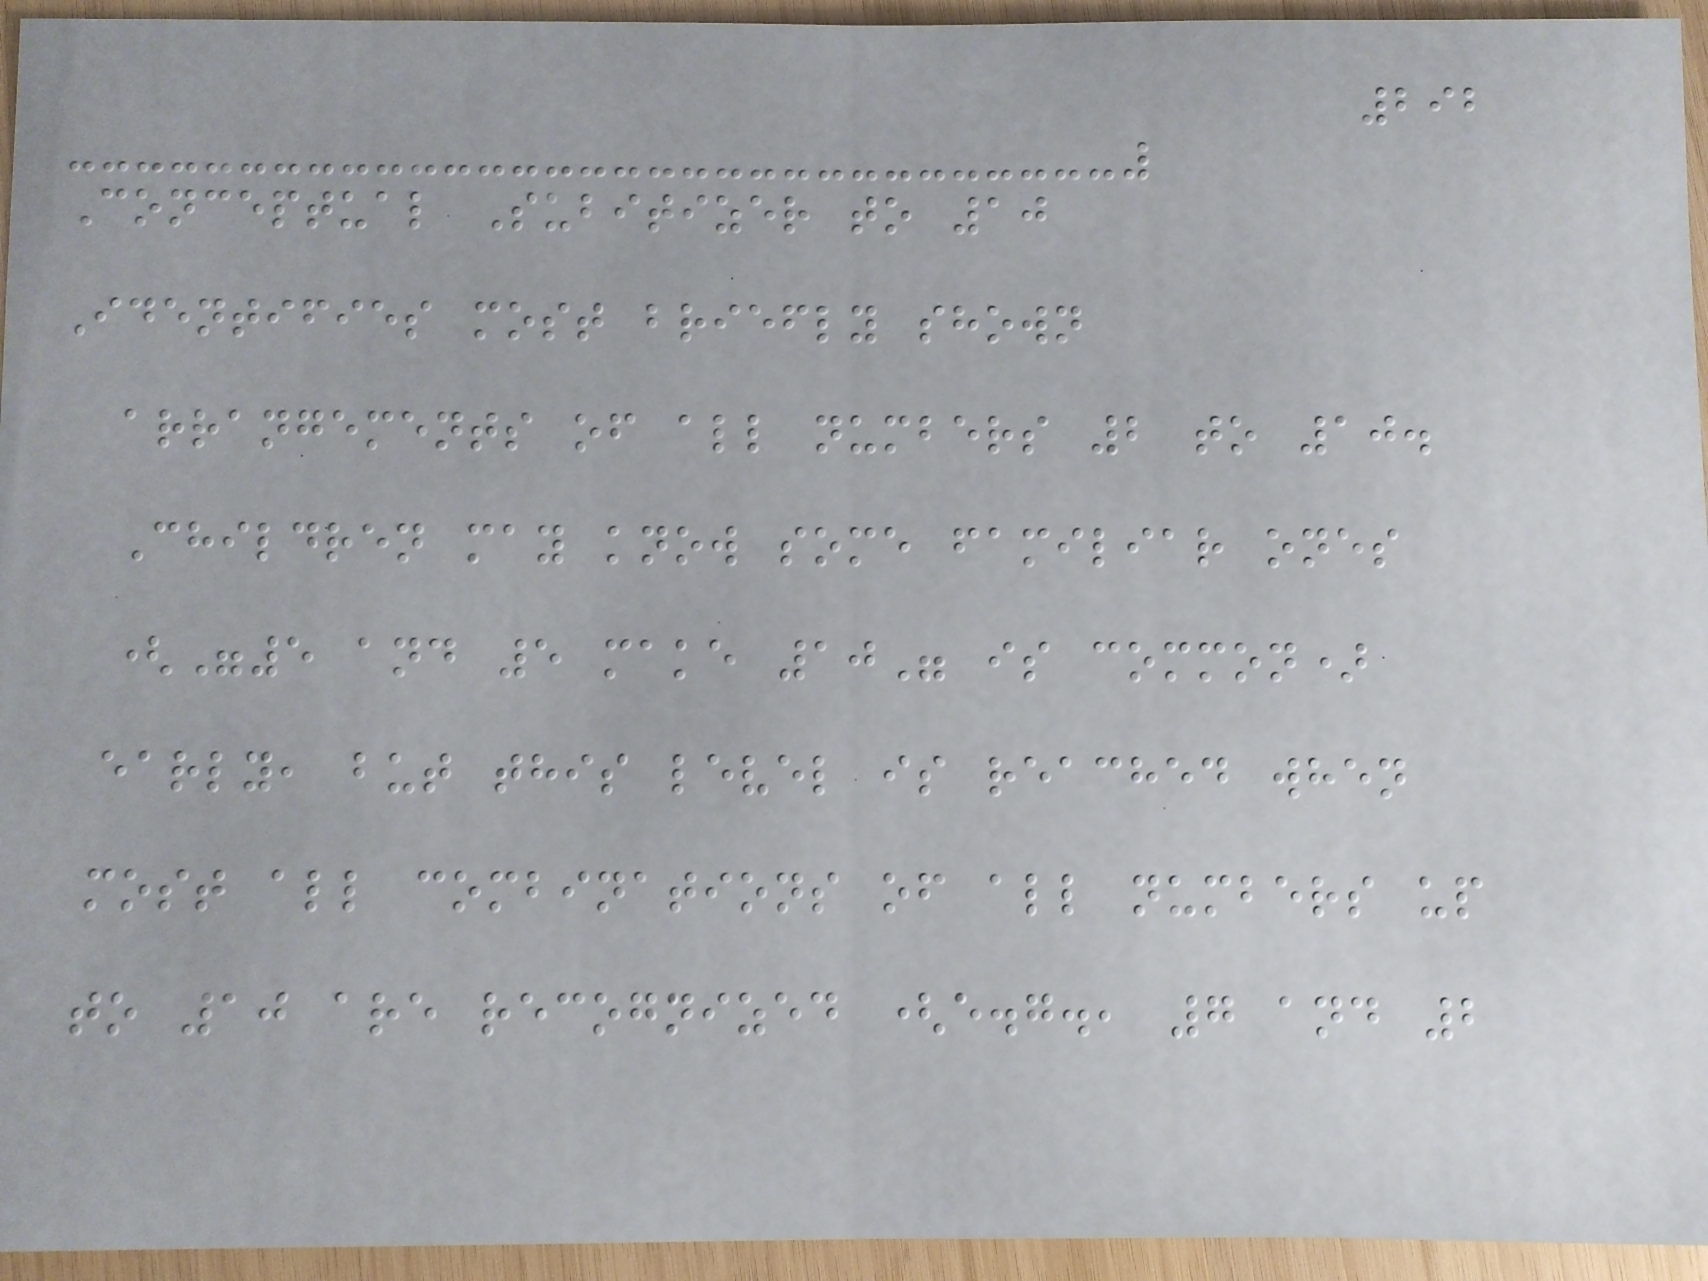292
Conceptual Subitizer to 10
Identifies most briefly shown
arrangements of all numbers 2 to 10.
Children may know some familiar ones
("5 and 5 make 10" is common)
early, but this level is reached when
most all combinations of all numbers up
to 10 are recognized (e.g., 7 and 2
